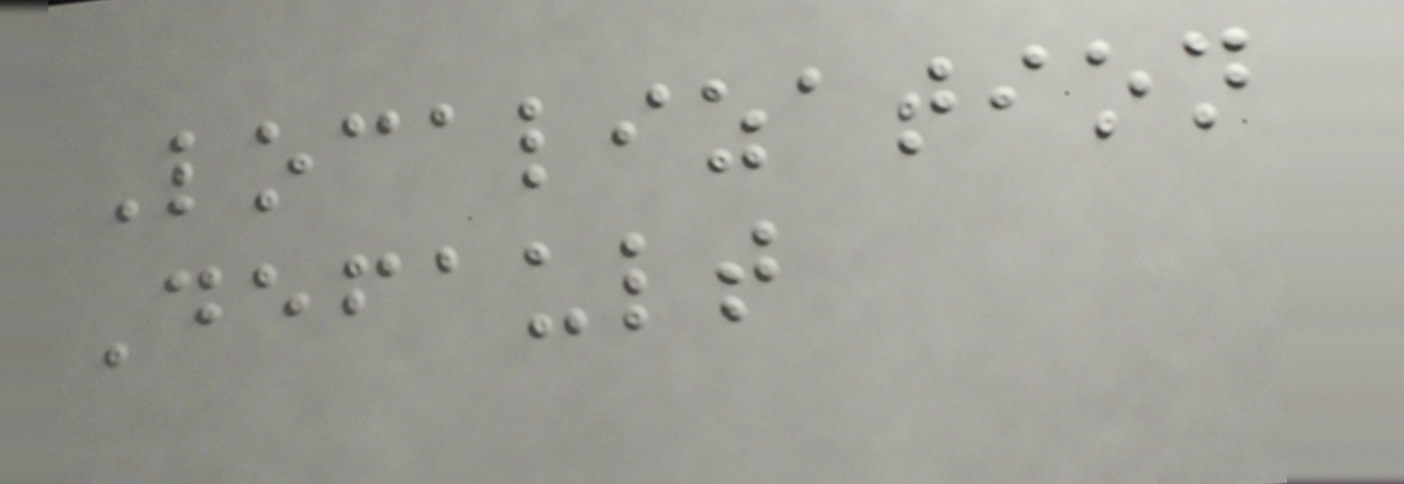Localization
Default
